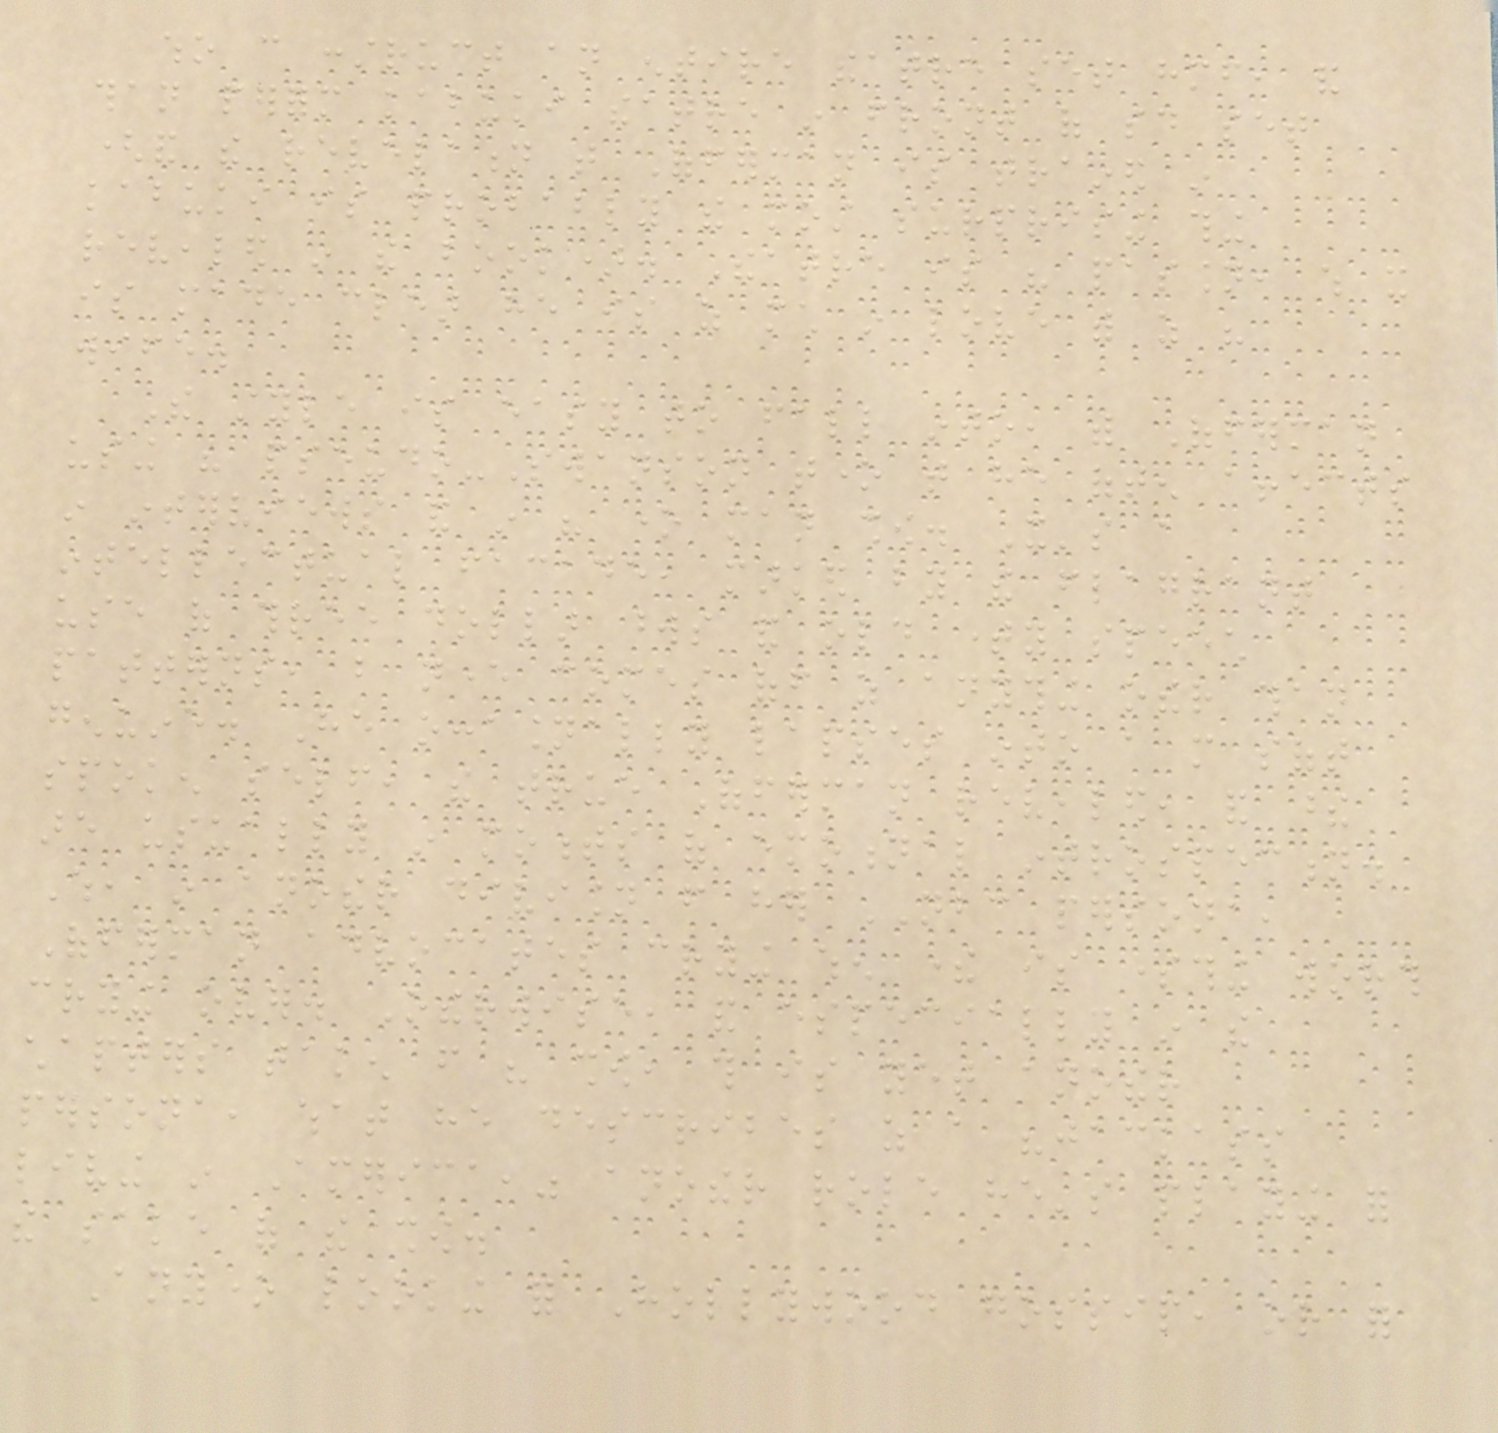who can construct an entire theatre set himself, and
than perform kabuki theatre in front of said set
(and the revelation that Offerman is trained in
kabuki is probably the most surprising thing
revealed in the book). Theatre is his passion, which it
is made clear he is as much in love with as his
wife.
The style is easy to fall into, with Offerman
using his pseudo-Swanson tone that he often affects
in interviews and in his one man show. It's a
intellectual facade, marked by the flagrant
use of three dollar words and old timey speech
patterns, but never comes off as anything other than
genuine. He occasionally lapses into a more soft
spoken self, the true Offerman revealed, and these
are usually in moments of emotional introspection.
Which, in another division from her NBC persona,
Offerman advocates crying when there is something worth
crying over. Otherwise, and especially in the
chapters taken from his show, this is yet another
persona, what he describes as a "jackass
living in America," another role he's playing for
the sake of the show.
Anyone looking for Hollywood gossip, or for
